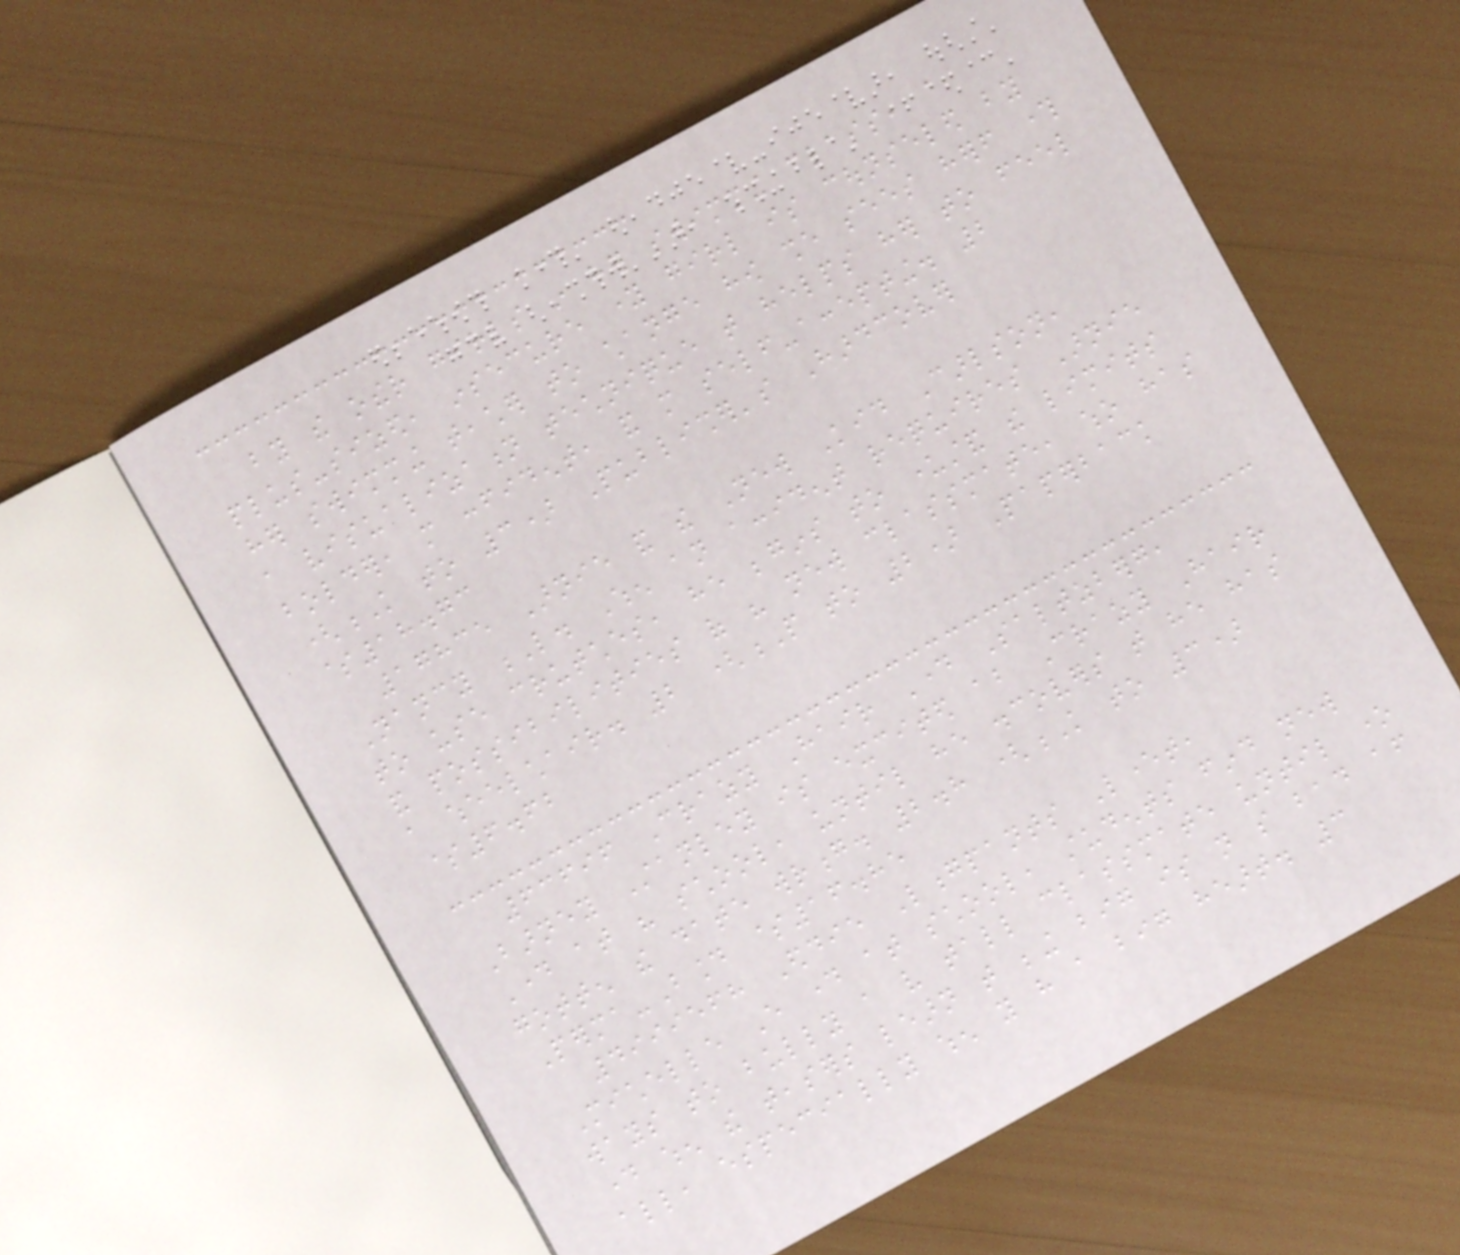by the other girls in her swimming class, a
plus-sized, insecure young girl is counseled by
her swimming teacher to change how she sees herself through
a visualization technique that helps her to feel
bolder, more confident, and more self-accepting. 2
(K to 3) Publisher's Hardcover
$18.73
17835 Arnie and the New Kid Carlson,
Nancy L. When an accident requires Arnie
to use crutches, he begins to understand the limits
and possibilities of his new classmate, who has
a wheelchair. 2 (P to 2) Paperback
$6.62
63696 Crazy Hair Day Saltzberg,
Barney Stanley is excited about Crazy Hair
Day at his school, until he discovers that he has
gotten the date wrong. 2.8 (K to 3)
Perma-Bound $16.85
4999568 Eddie Longpants Levert,
Michelle Every day at school, students find new
ways to bully a very tall classmate until one
day when the teasers learn that being big is not so bad after
all, especially when you have a big heart. 3
